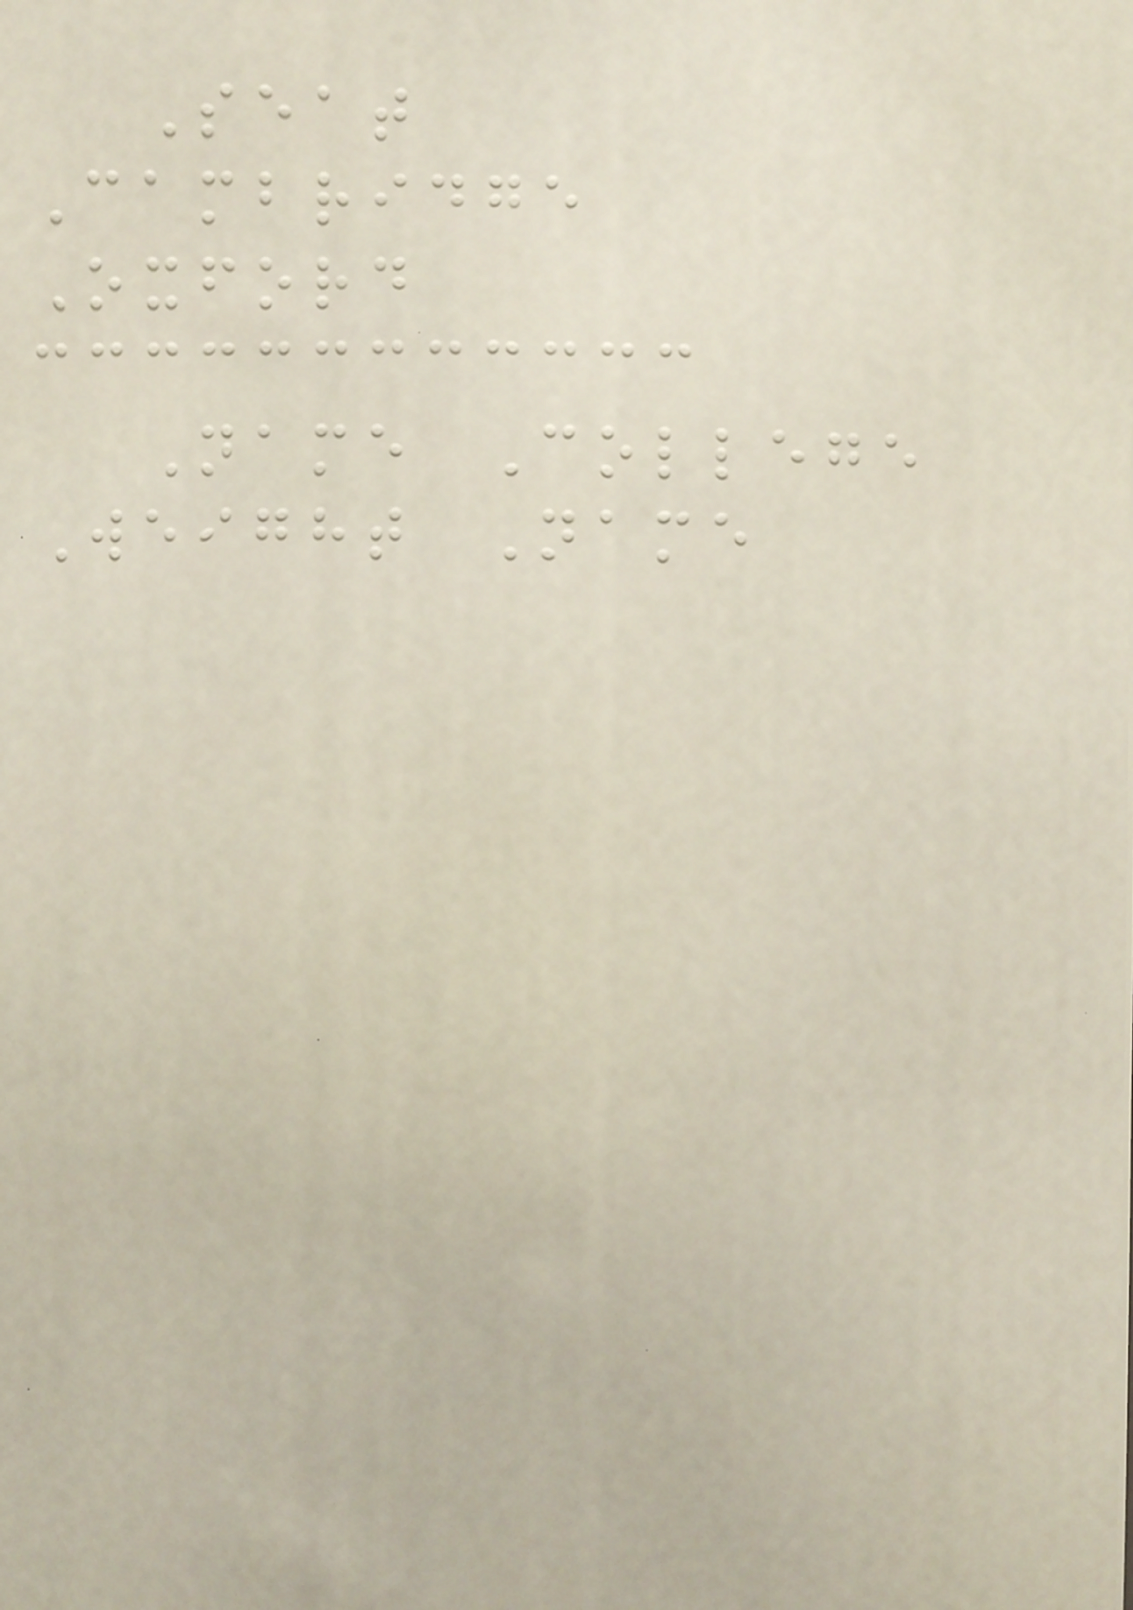Seat
Cambridge
Oxford
Name College
Weight Name
